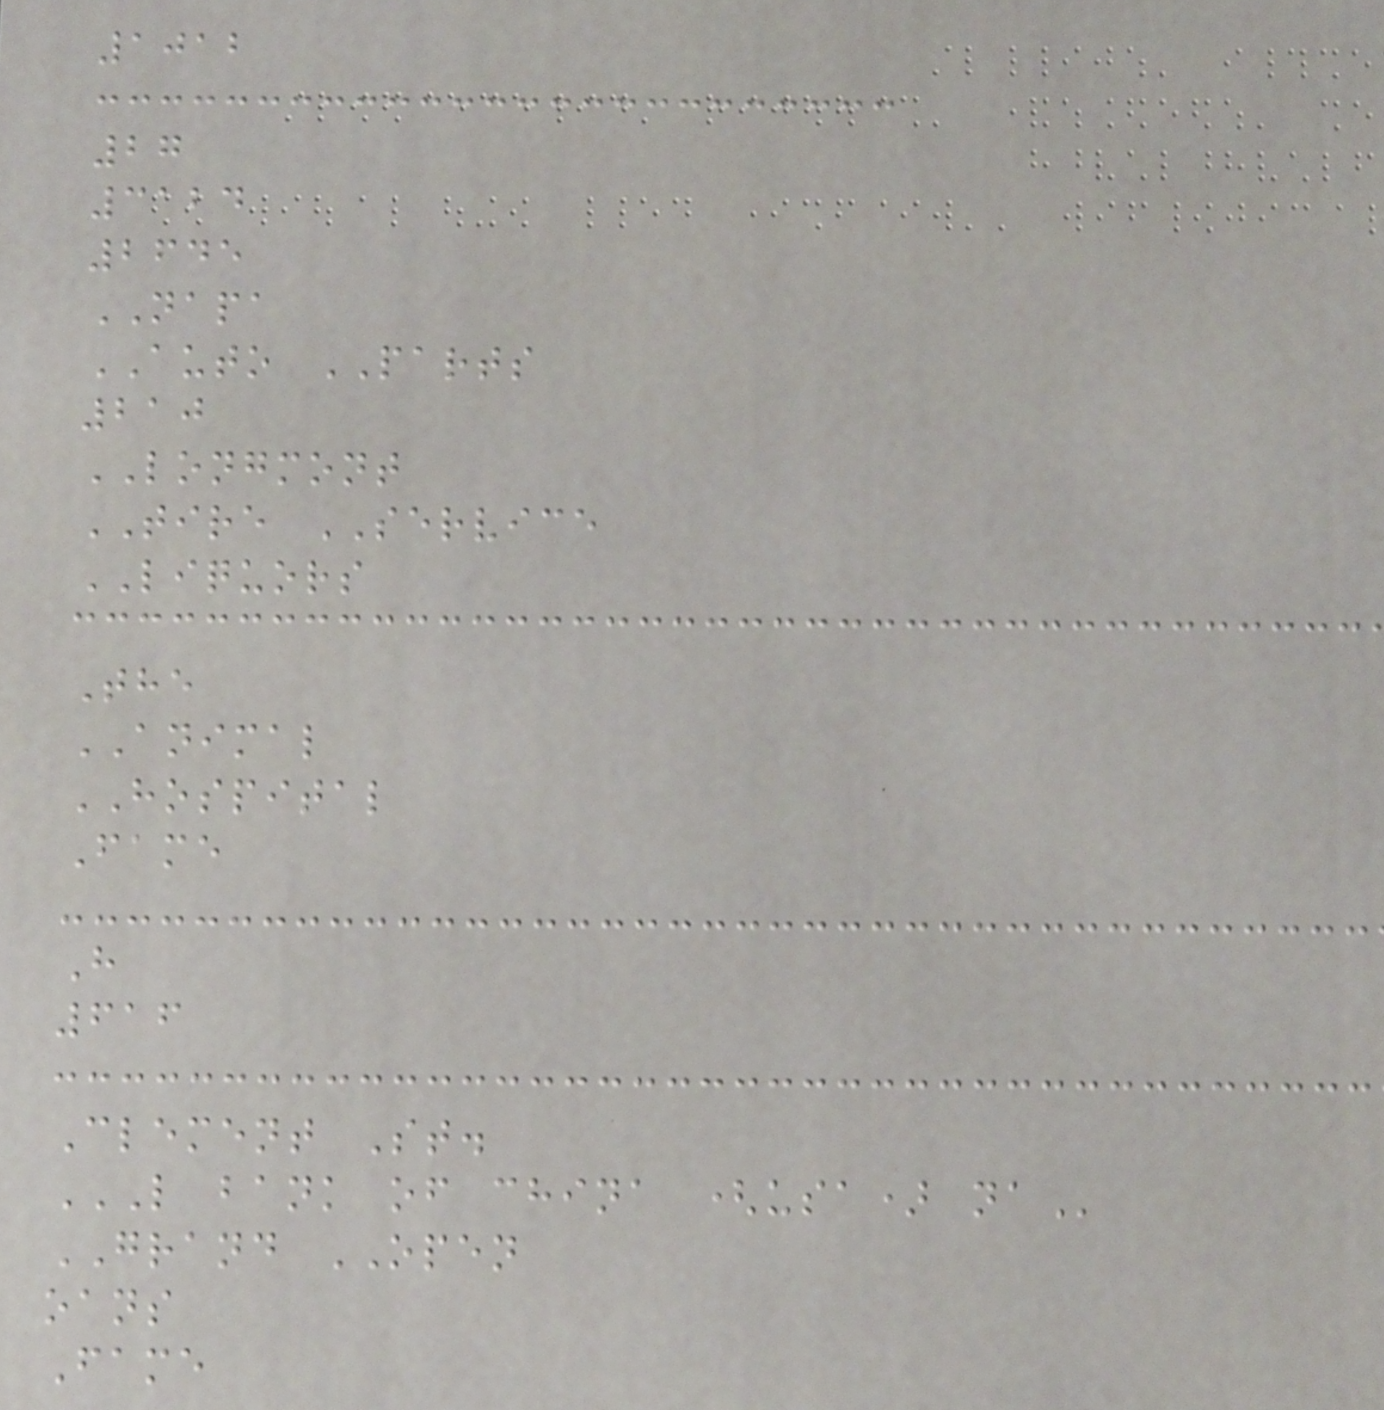1012
27
3124
2645
NAPA
AUTO PARTS
210
LONGMONT
TIRE SERVICE
LIQUORS
The
ANIMAL
HOSPITAL
Fame
H
616
Clement St.
L BANK OF CHINA (USA) NA
GRAND OPEN
oans
Fame
